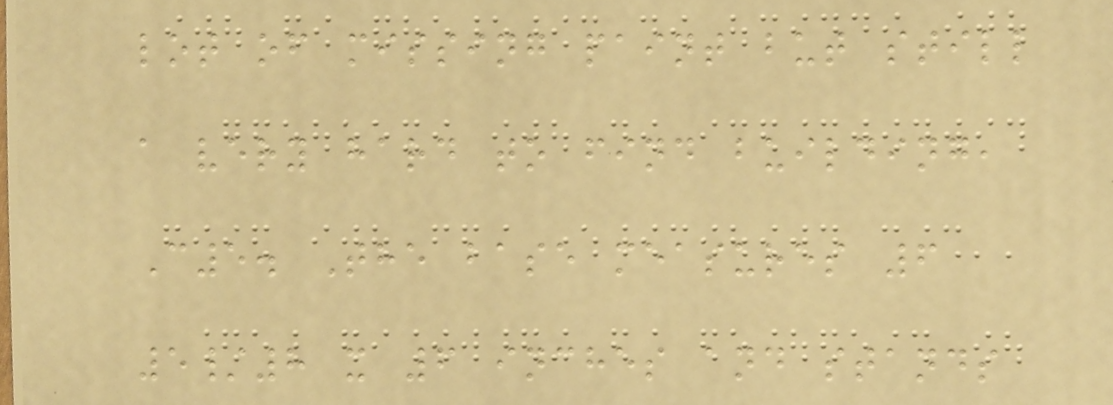lot of missing paint but still
a very hard to find building,
C5. The base measures 6
5/8 x 6 inches and stands
